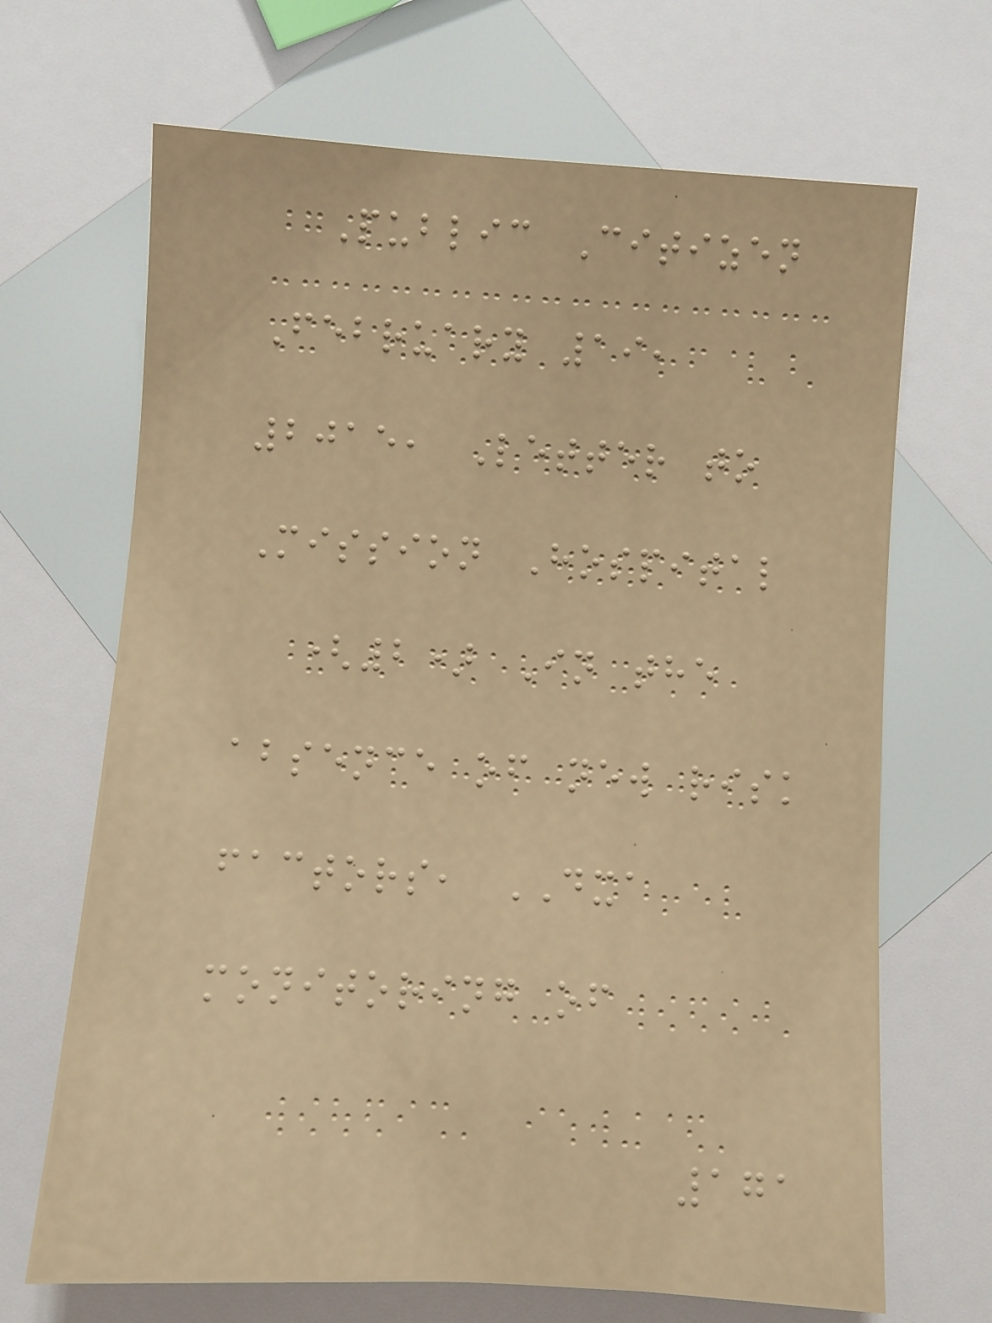Public Citizen
February 19,
2015, Letter to
Mission Hospital
(2) In the
absence of new risk
factors, DXA
monitoring of
171
